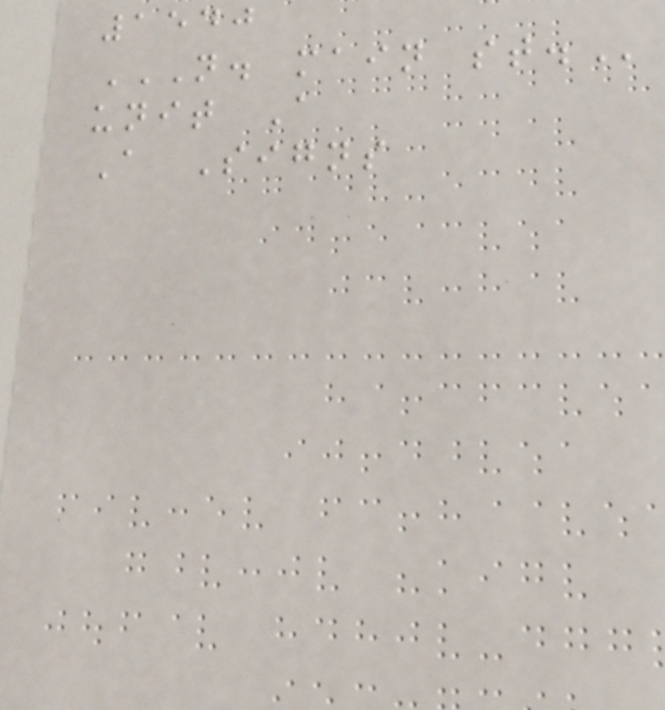1540
N. MAIN ST.
unit A
A Signs
